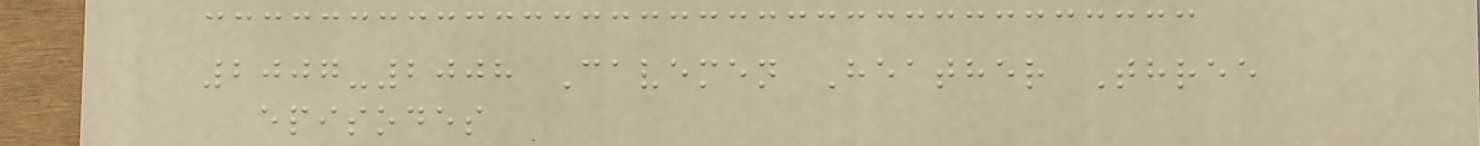2007-2008 Cavemen Heather Three
episodes
